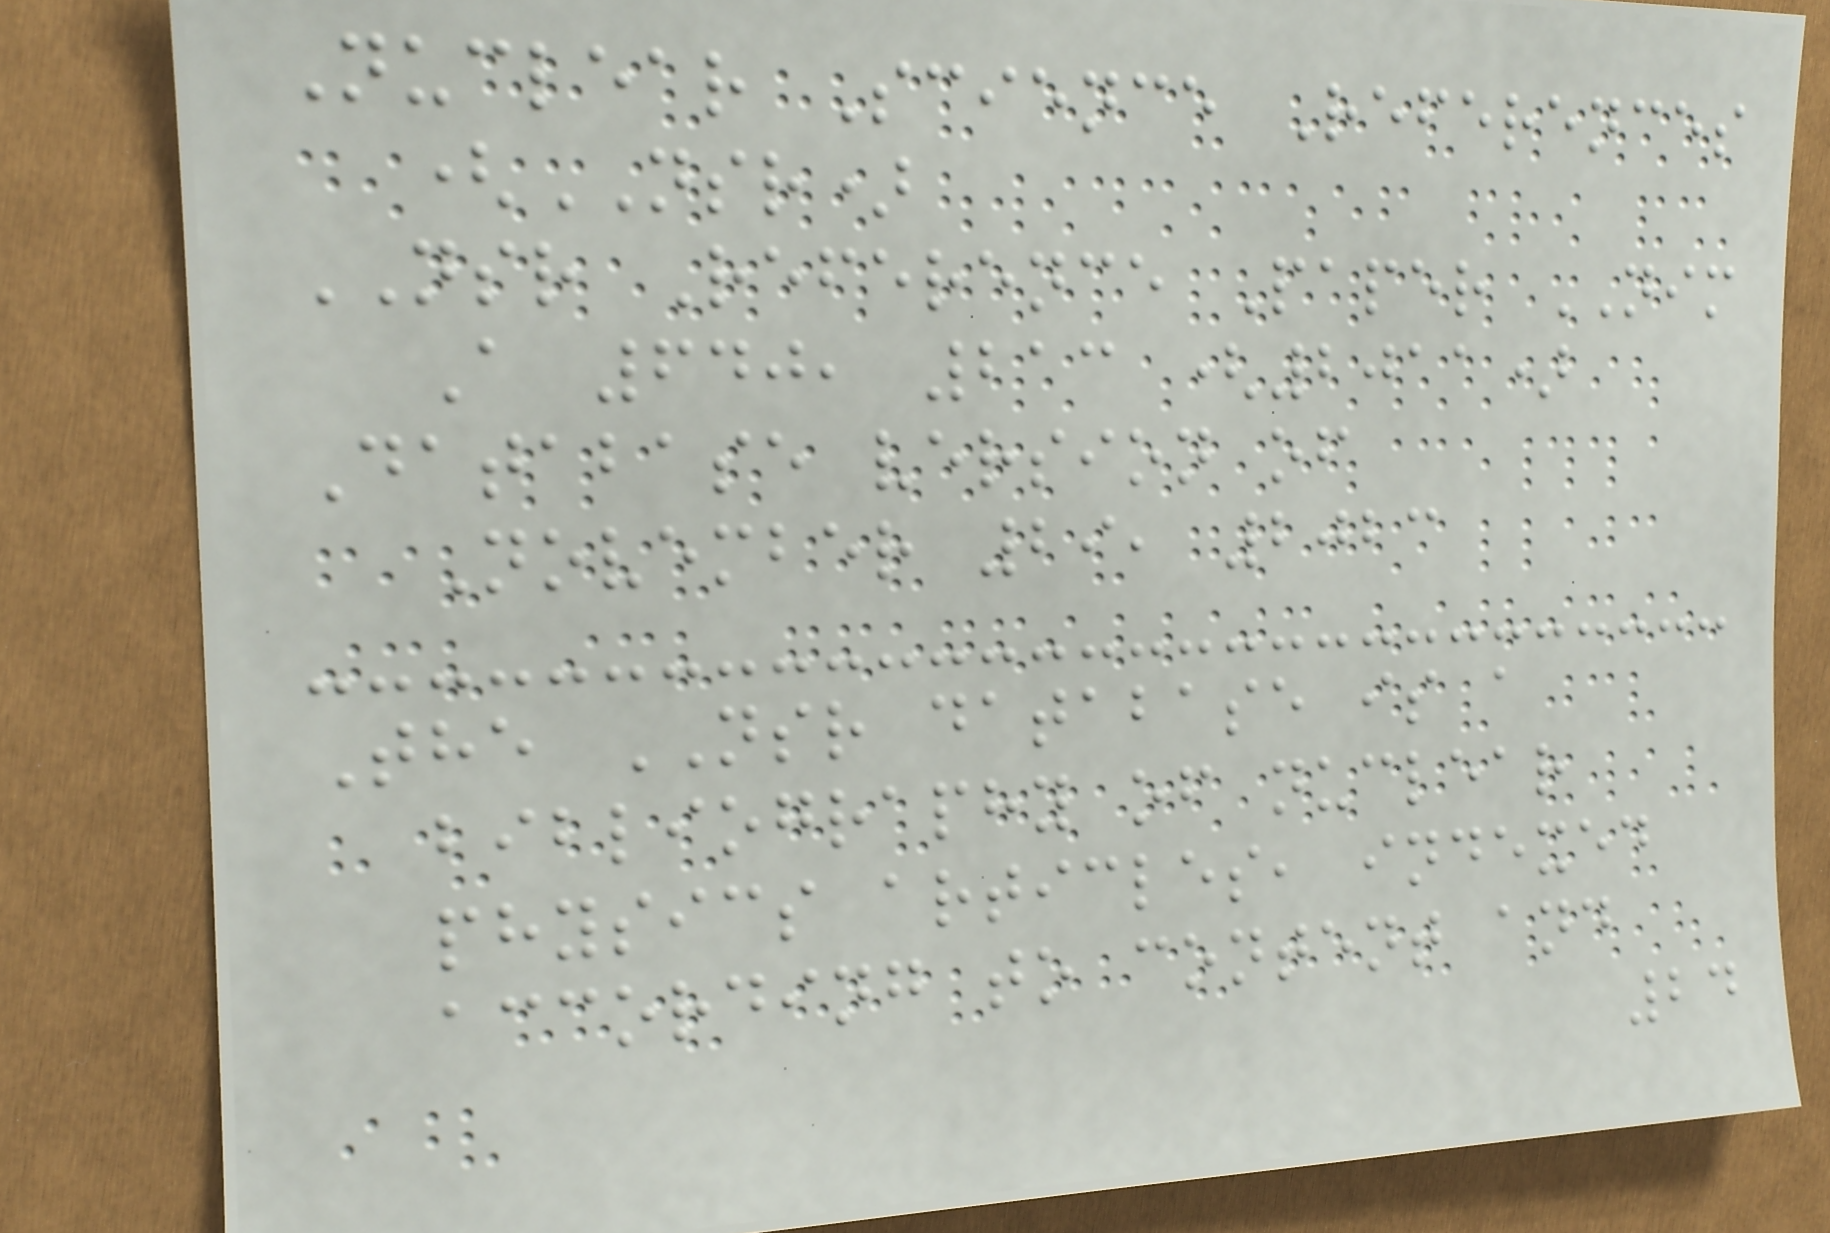Nuclear Science References
(NSR)
NSR Reference Paper NIM
A 640, 213 (2011)
Database version of
November 29, 2023
The NSR database is a
bibliography of nuclear
physics articles, indexed
according to content and
24
